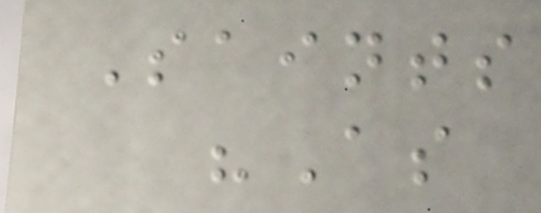Saints
"As
